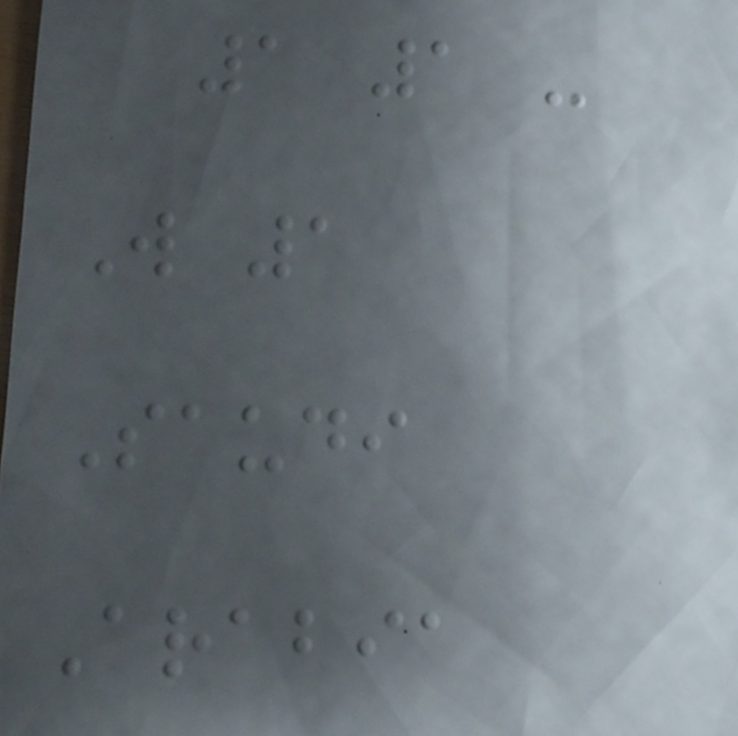1 1 -
W 1
Saudi
Arabia
